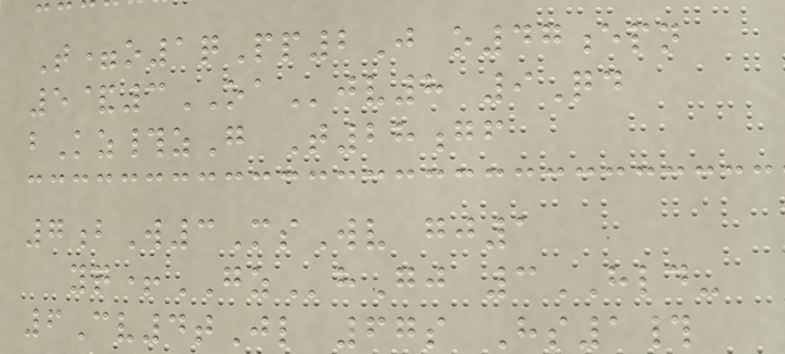T=o1qPp2J o47epn
5&3OAjv8 9Qd
bKz#zG T28gf
7bW3MsWv gj1
yq+GZhGj 3HLD-
6Cv4tJl 67s Hs1#
